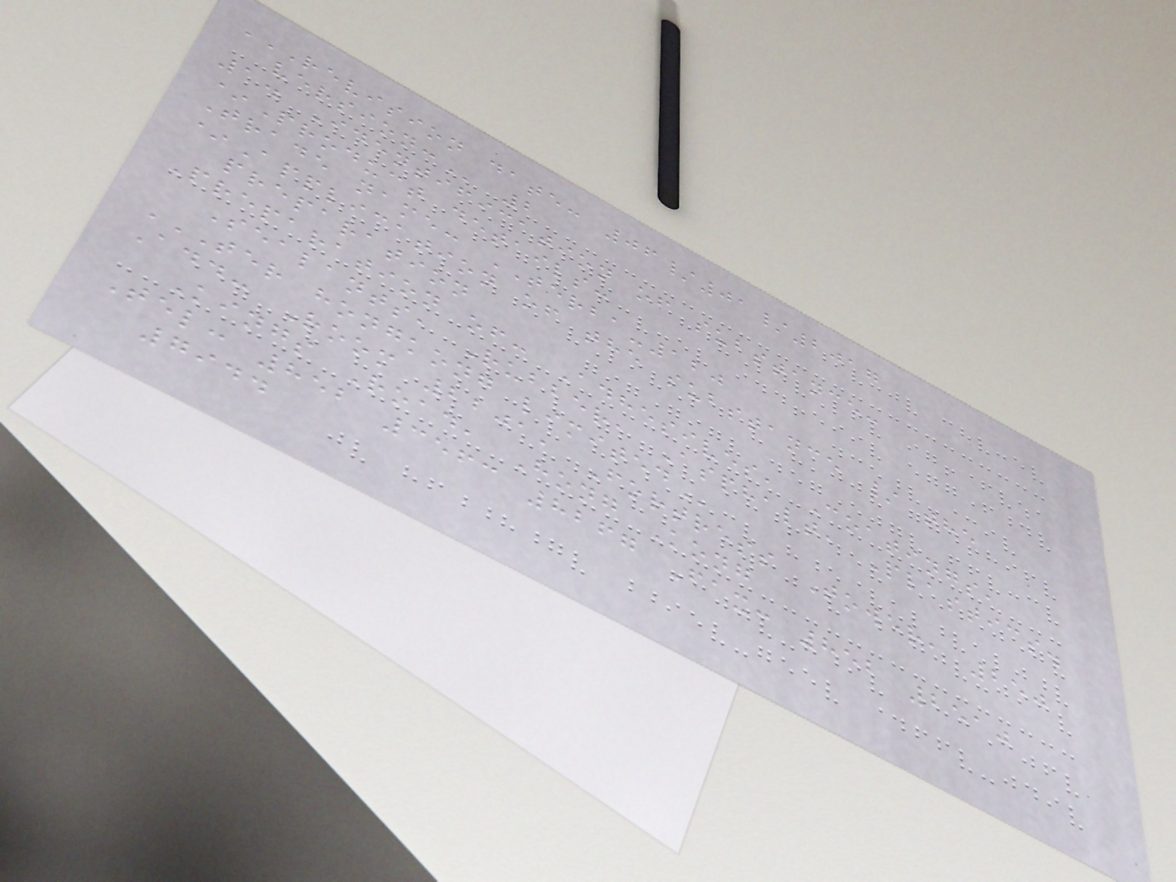REVISION DATE: 06/01/2017
VERSION: 2
1. Identification of substance:
*Product details:
Trade name: TERBA-120
*Application of the substance / the
preparation
Preparation of: Adhesives, Coatings,
Sealants, Rubber, Asphalt, Plastics.
TER HONGKONG LIMITED
Add: Room 2201, Fortress Tower, 250
Kings Road, Hong Kong
Tel: 852 3563 8267 Fax: 852 2510
7944
